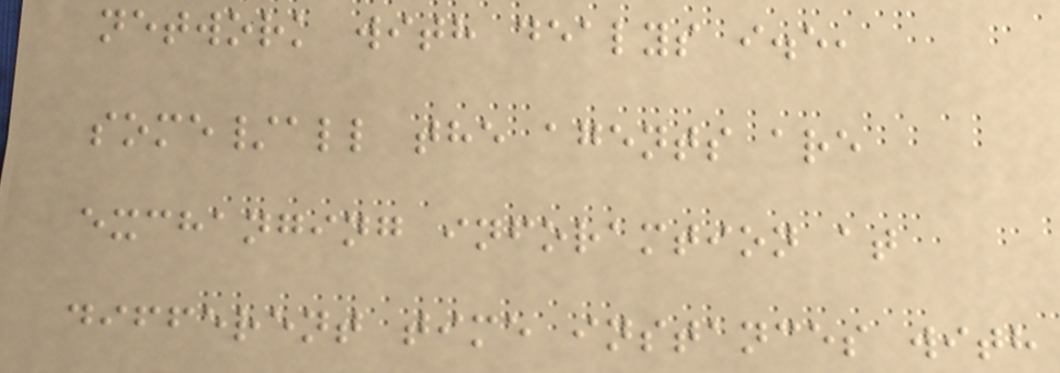network with dealys i.e,
some/all the agents are
exchanging inforamtion at
different time instances with
